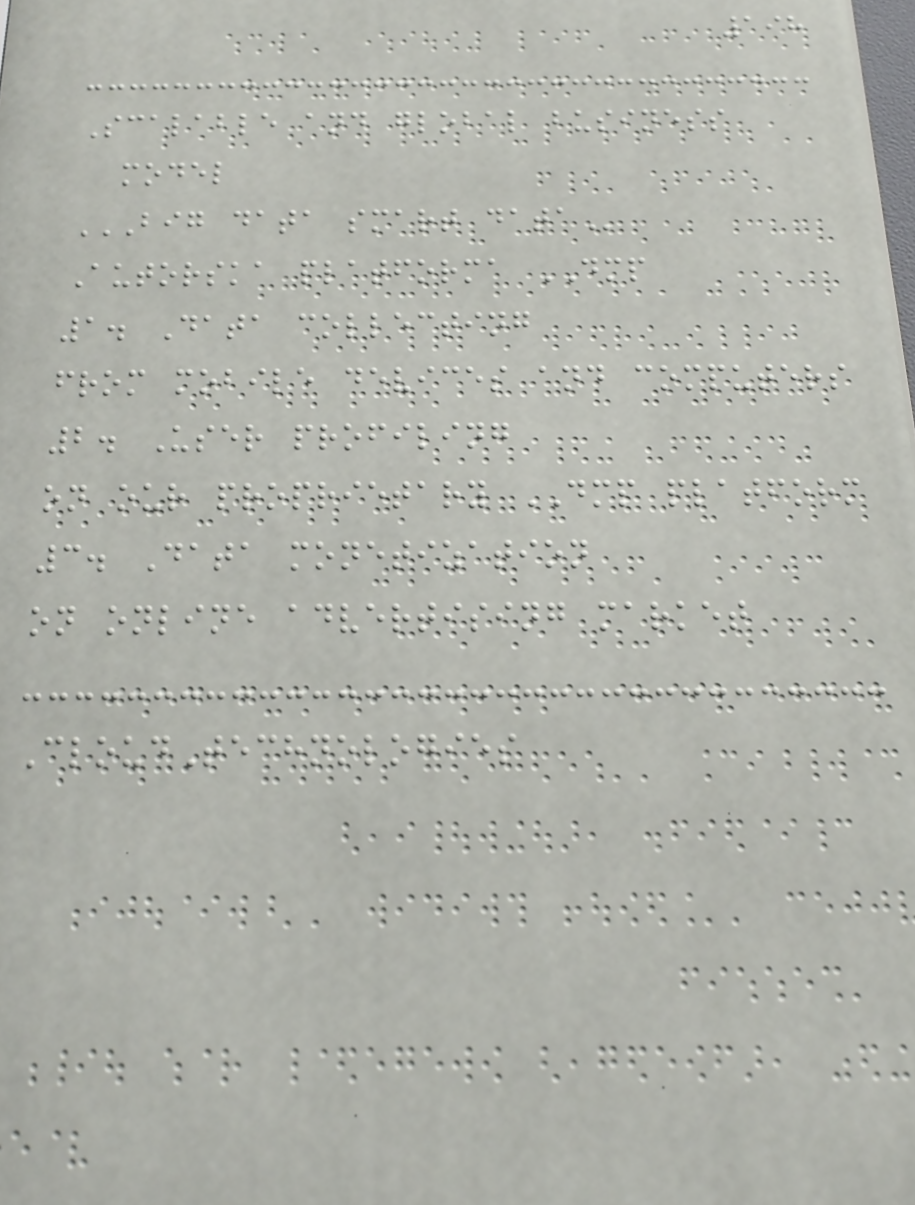198
Scalable and global business
model
BIG DATA SMART DATA
Autorska platforma DMP
1. Data collecting
from mobile devices and computers
2. User profiling
on our proprietary DMP platform
3. Data monetization
on online advertising market
CloudTechnologies
